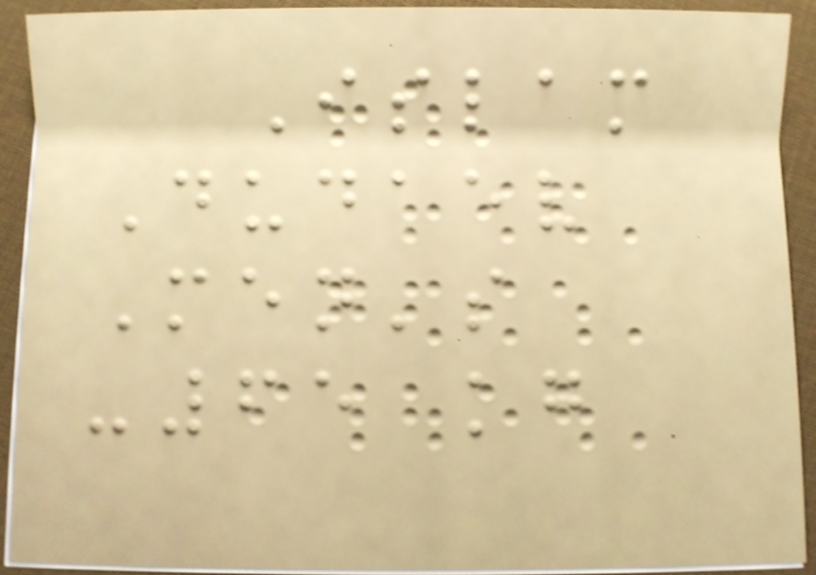Islam
Dudaev
Men's
-65 kg
